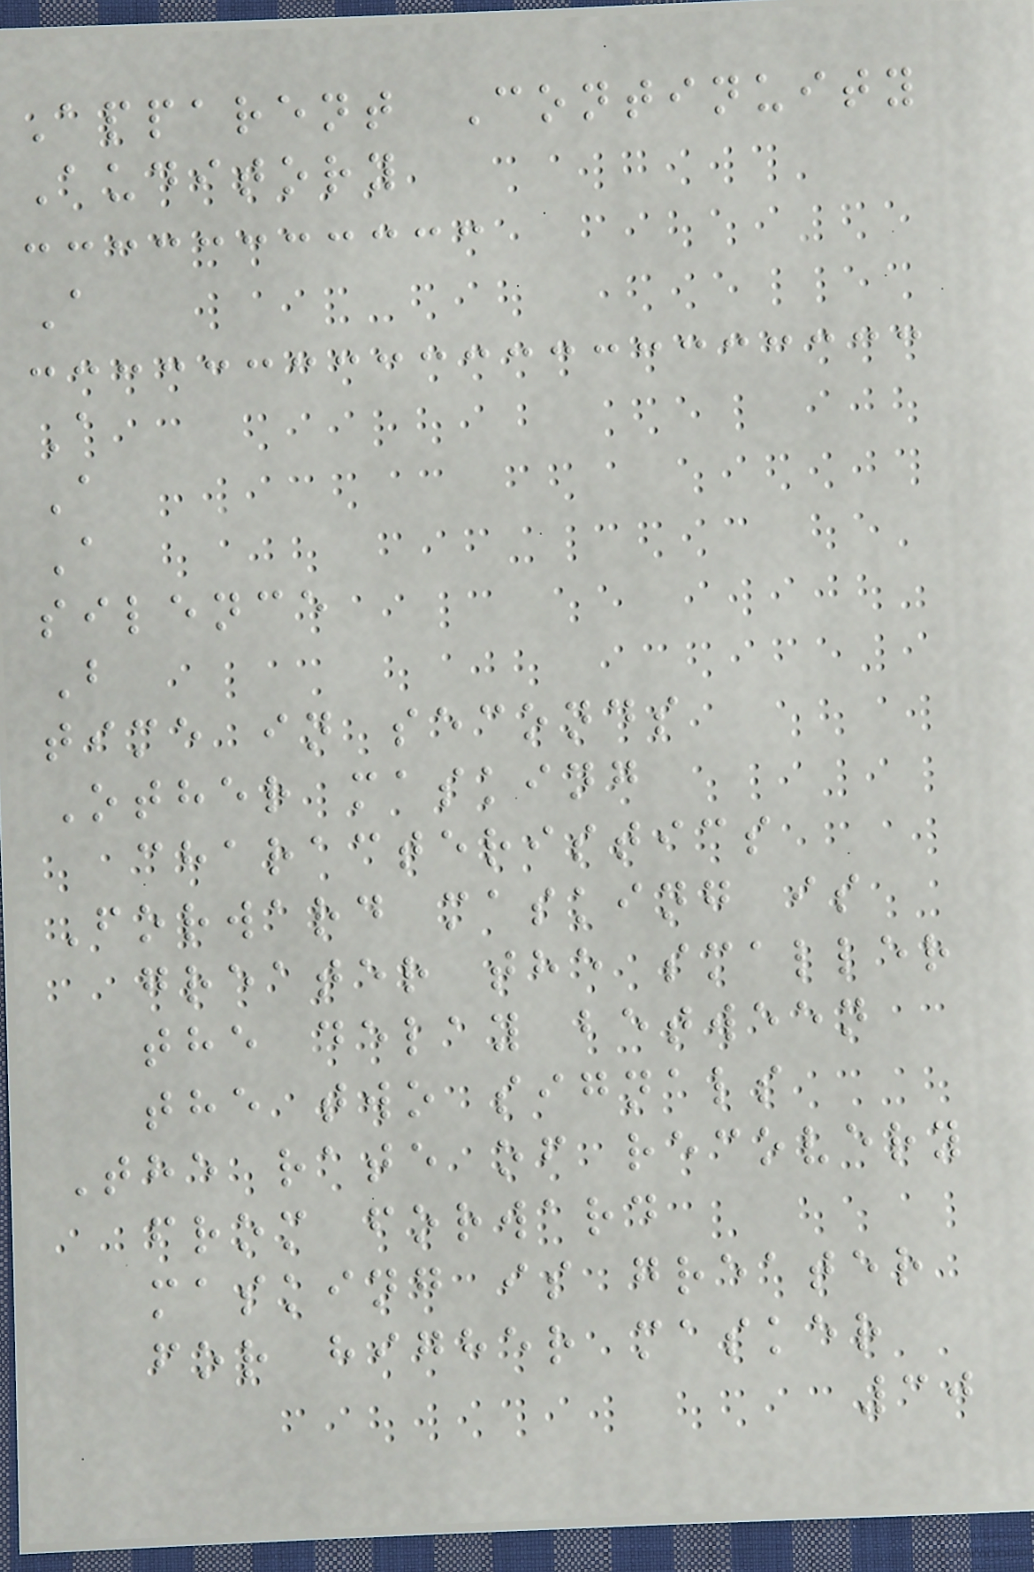Apparent Continuity
Auditory
A
A
A
A
silence
B
time in seconds
Other masking
characteristics
Forward masking is
greater the smaller
the delay between
the two signals
The rate of recovery
from forward
masking is greater
for higher masker
30
